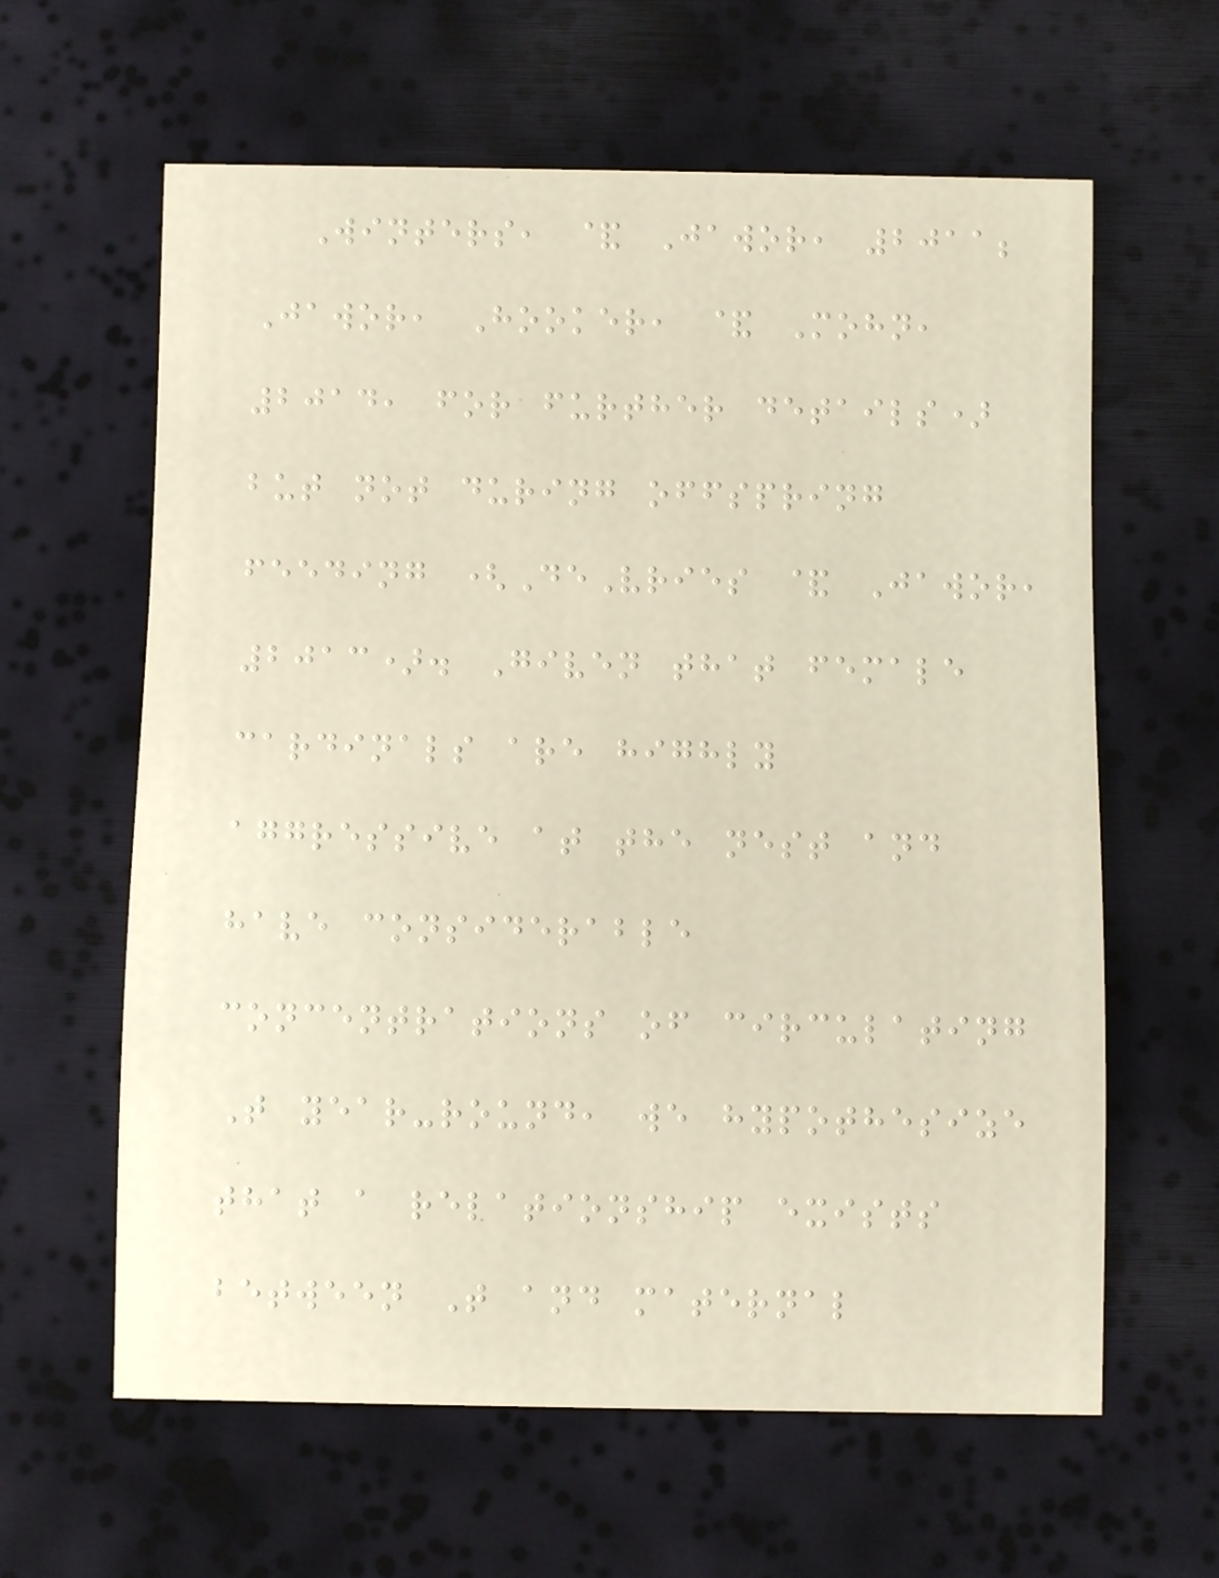Winters, & Jawor, 2011;
Jawor, Hooker, & Mohn,
2014, for further details)
but not during offspring
feeding (DeVries & Jawor,
2013). Given that female
cardinals are highly
aggressive at the nest and
have considerable
concentrations of circulating
T year-round, we hypothesize
that a relationship exists
between T and maternal
